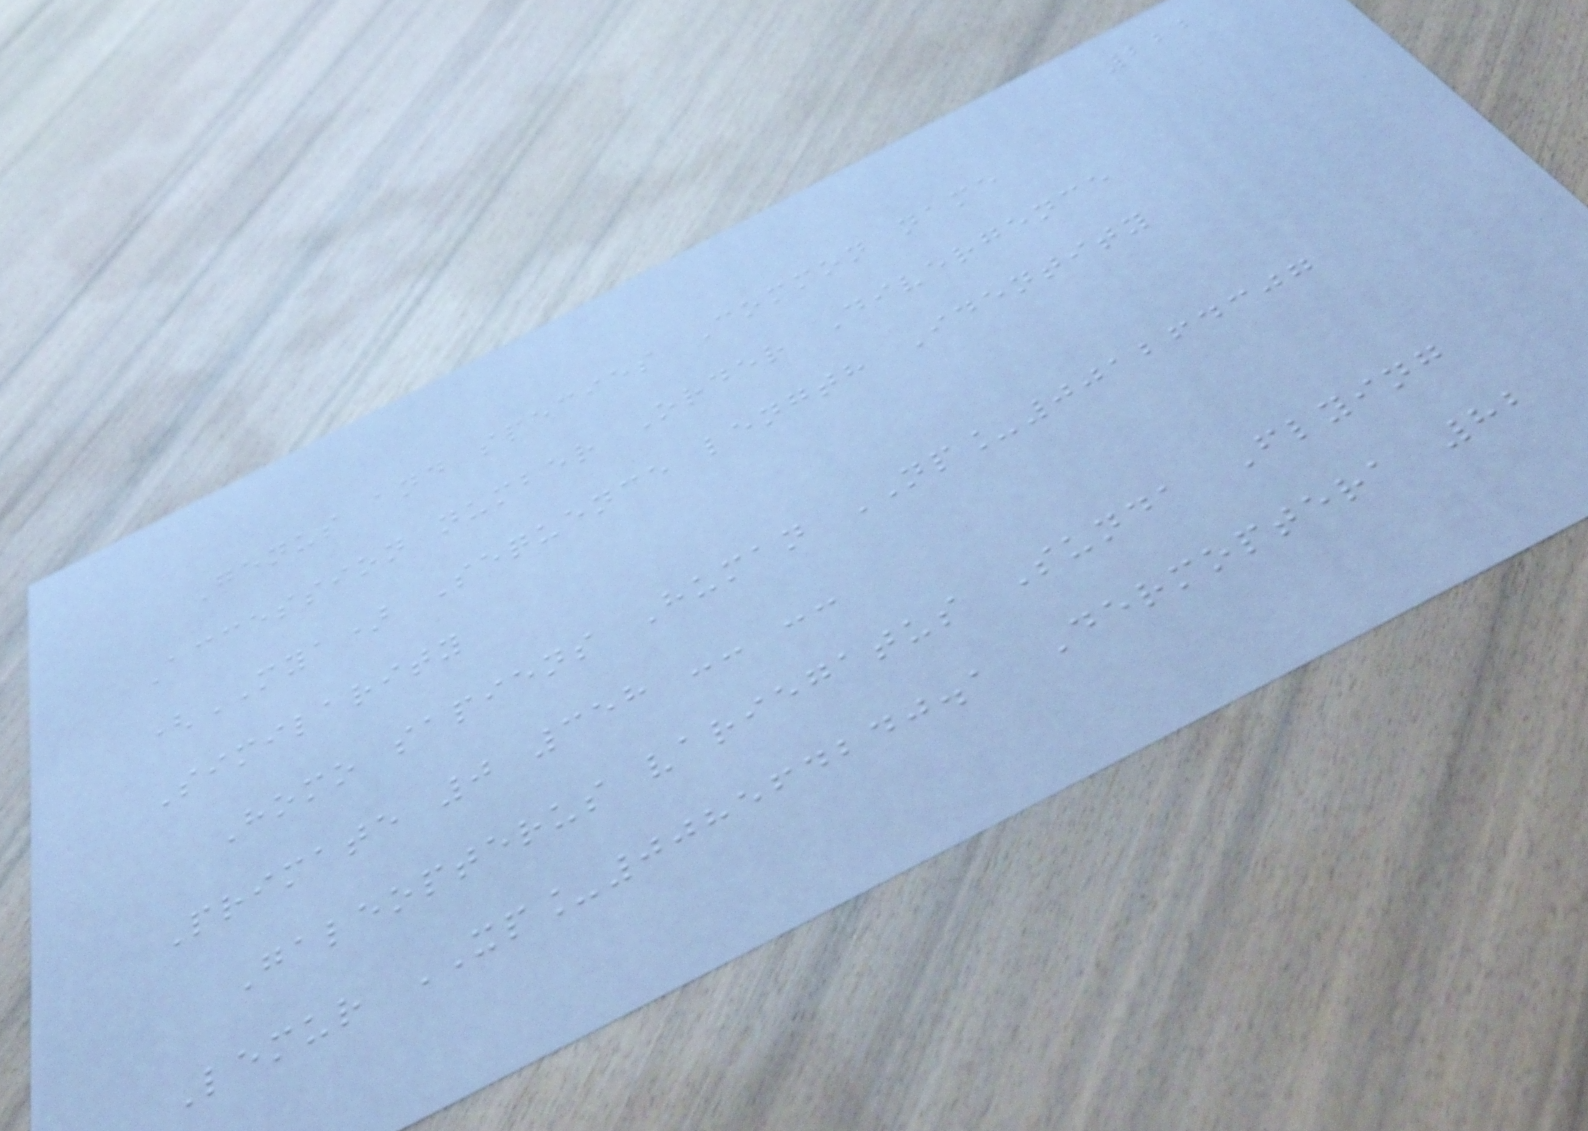222
Genus and species Common name
Accession number Order Divergence
(MYA) Sequence length Identity
Similarity
Homo sapiens Human NP_001264307
Primate 0 358 -- --
Galeopterus variegatus Sunda Flying
Lemur XP_008564240.1 Dermoptera 82
